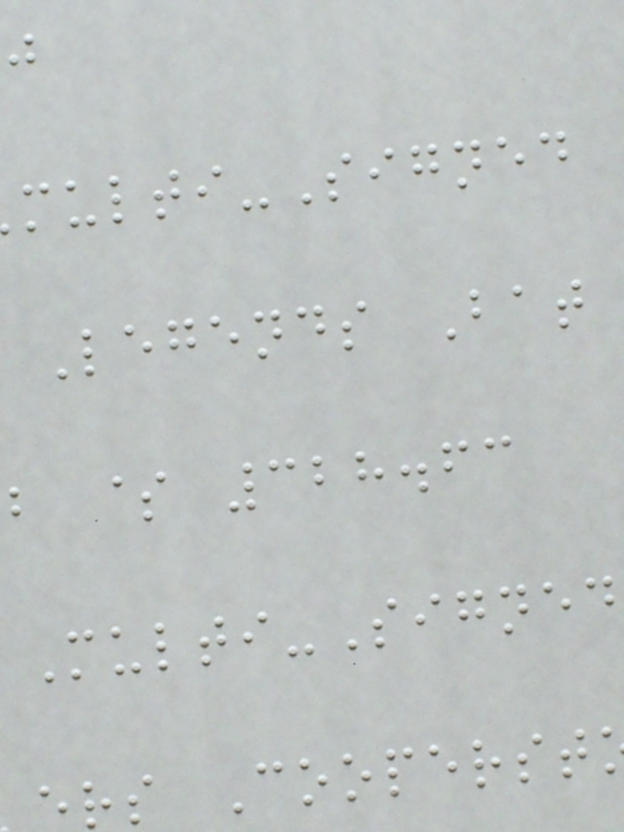ulti-Signed
Legends Bat
b $ 328.63
Multi-Signed
rs Cooperst
